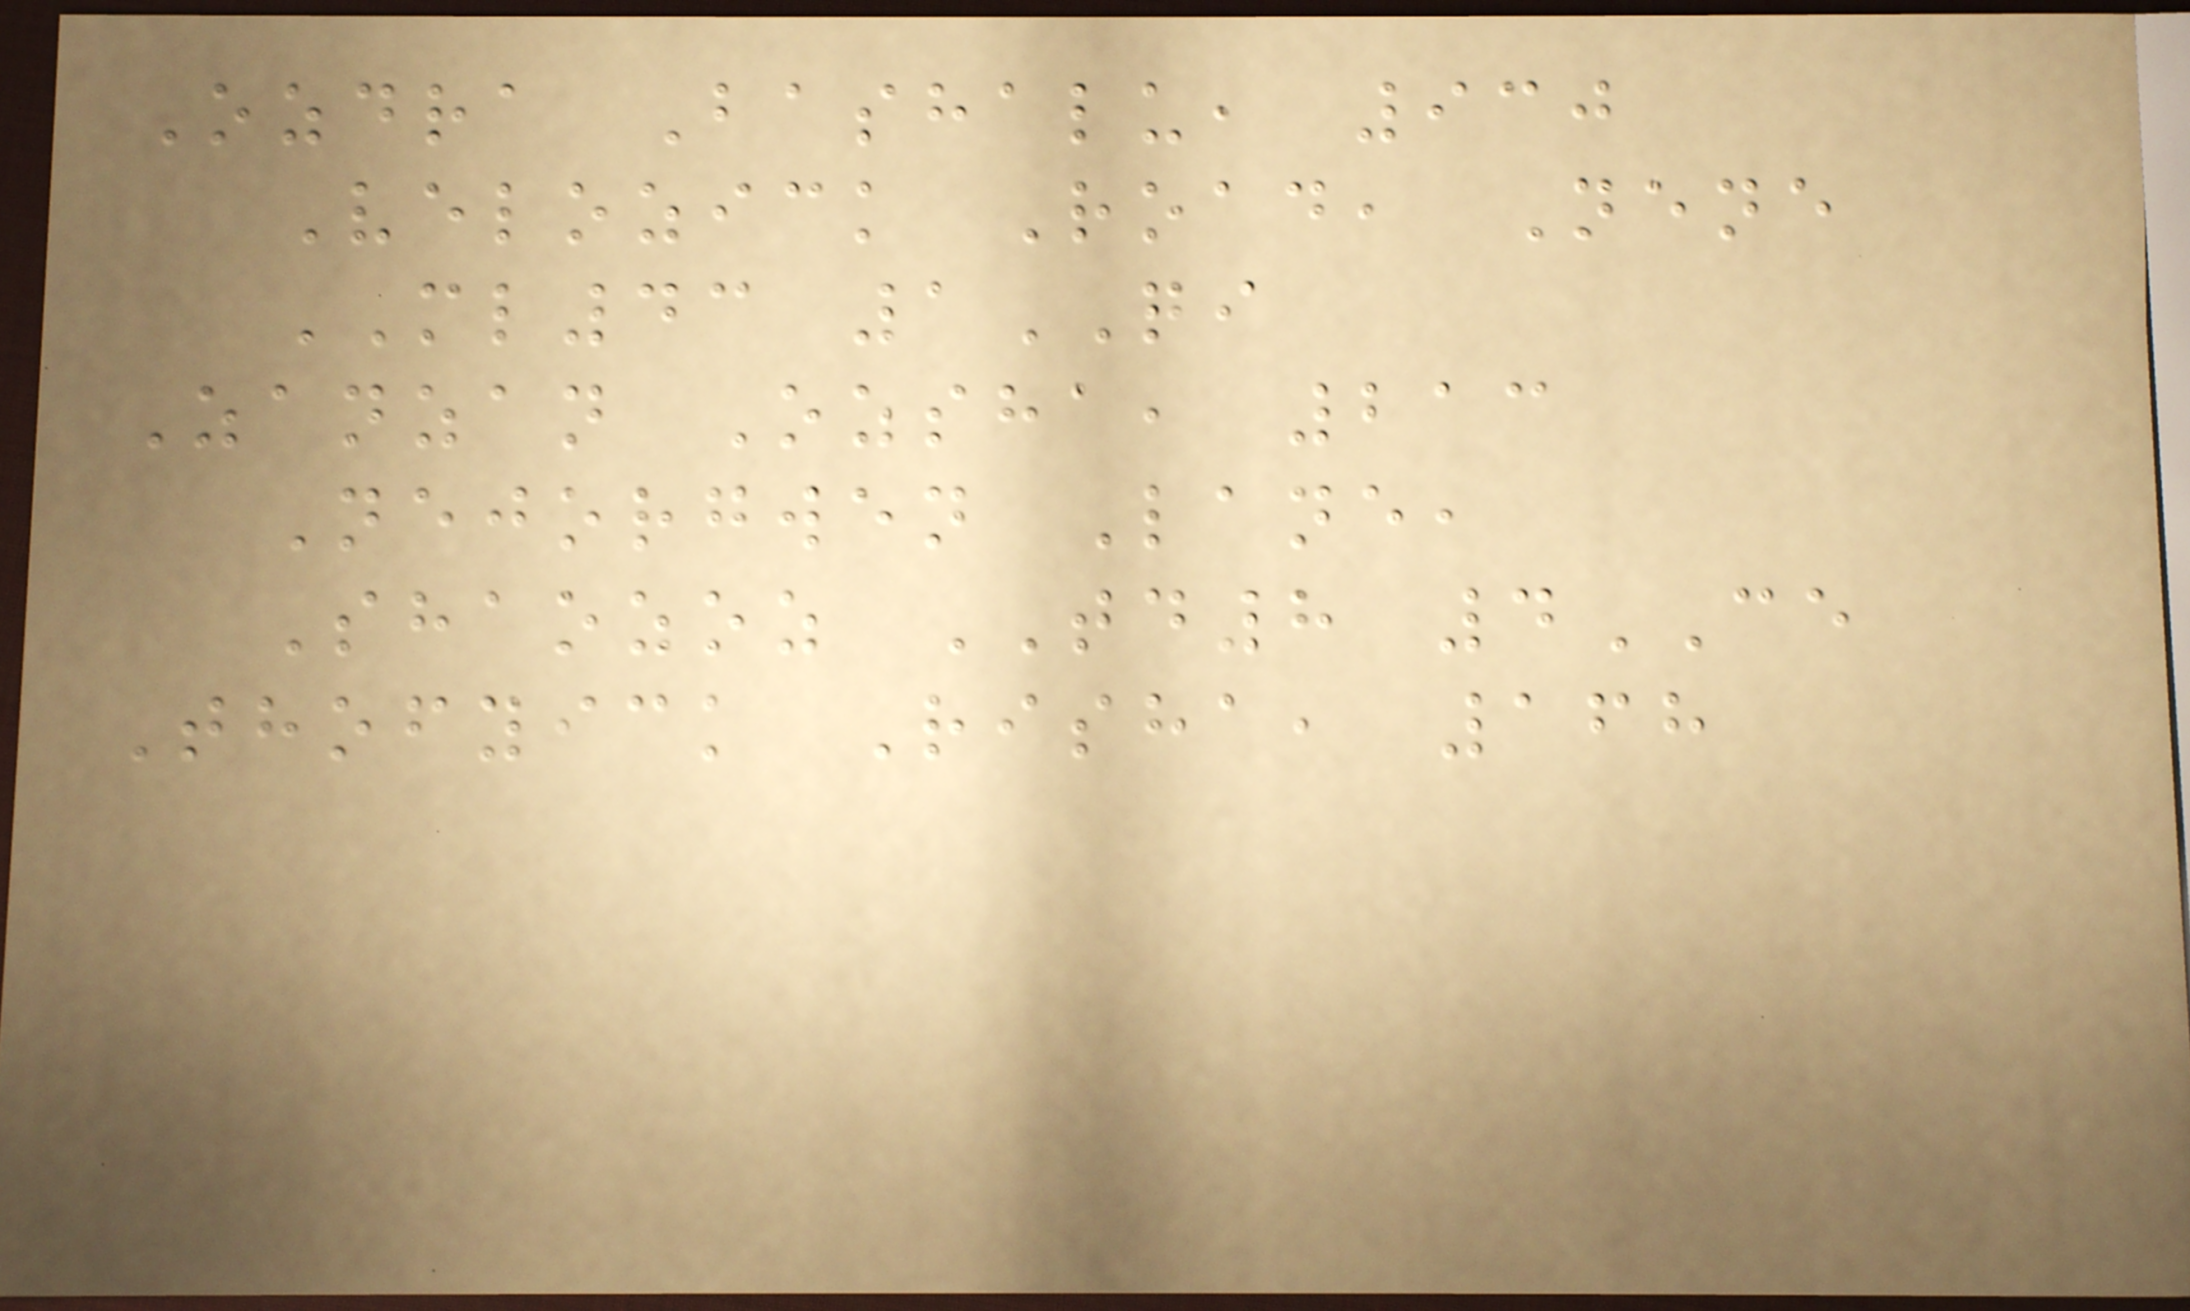Ozdra Bashalu, 930
Velozick Road, Nene
ML43 1QI
Zanzan Ozsha, 213
Nejorgwen Lane,
Shaozoz TD8 4CE
Thofyick Risha, 168
